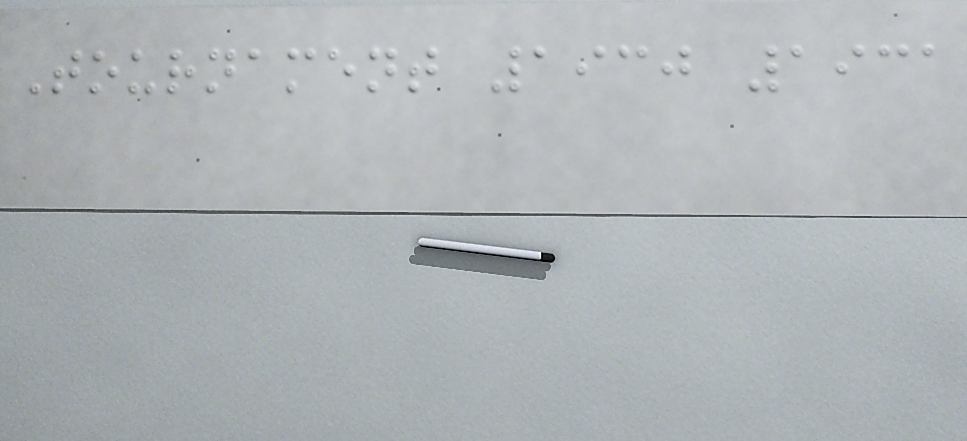Tournament 1930 1931
